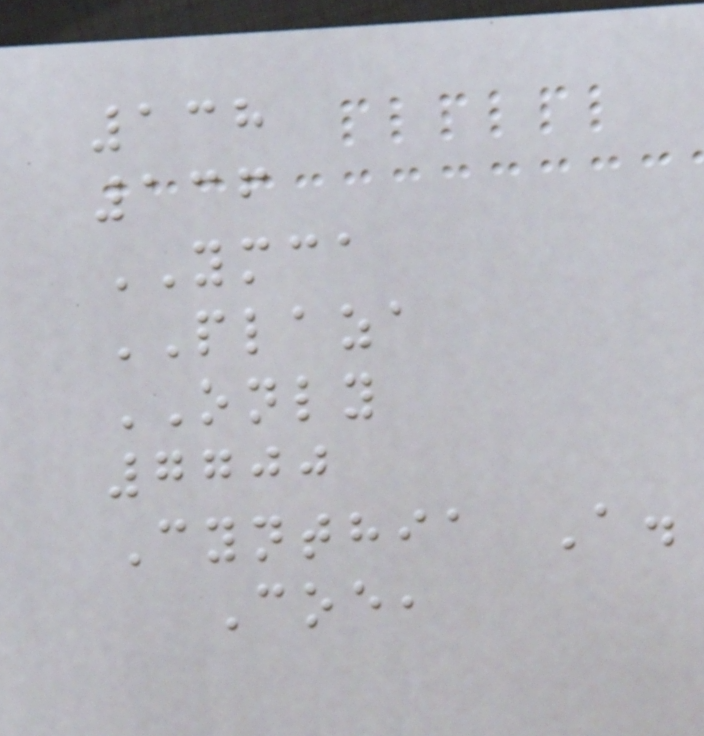138
136
YMCA
PLAZA
ONLY
7700
Cynthia A.
Coe,
